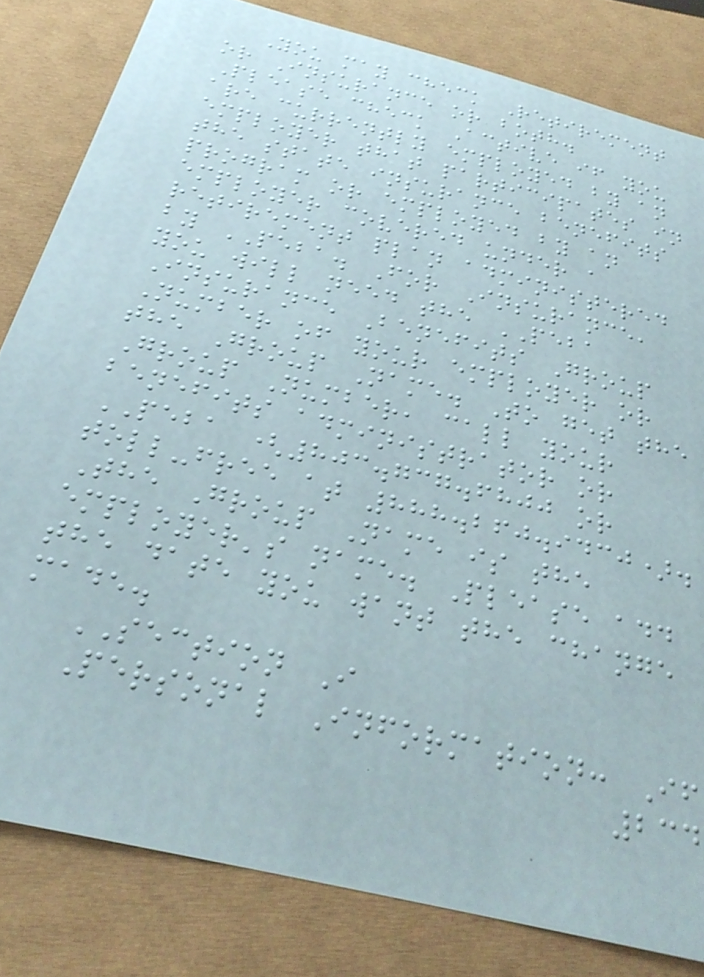You may check Retirement
or Insurance or both.
Please check Active if you
are currently employed by an
employer that participates in
the state insurance benefits
program or employed by an
employer covered under a
retirement plan administered
by PEBA. For Insurance,
you will need the PEBA
Insurance Benefits Group
Number of your employer or
the Group Name. To get the
Group Number, call your
benefits administrator or
PEBA (803.737.6800 or
toll-free at 888.260.9430).
The Group Name is the
employer's name. Please add
the date you want the change
made.
SECTION I
Personal Information: If
234
